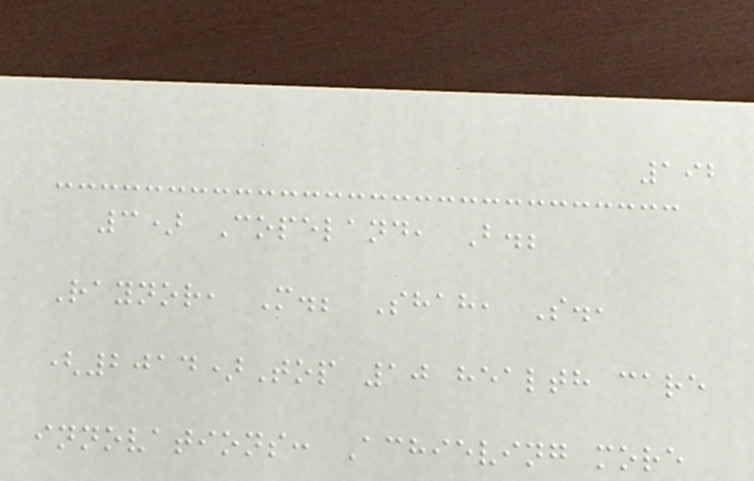192
3) Copeland, B.;
Raynor, M.; Shah, S.,
(2014)Top 10 health care
innovations: Achieving more
